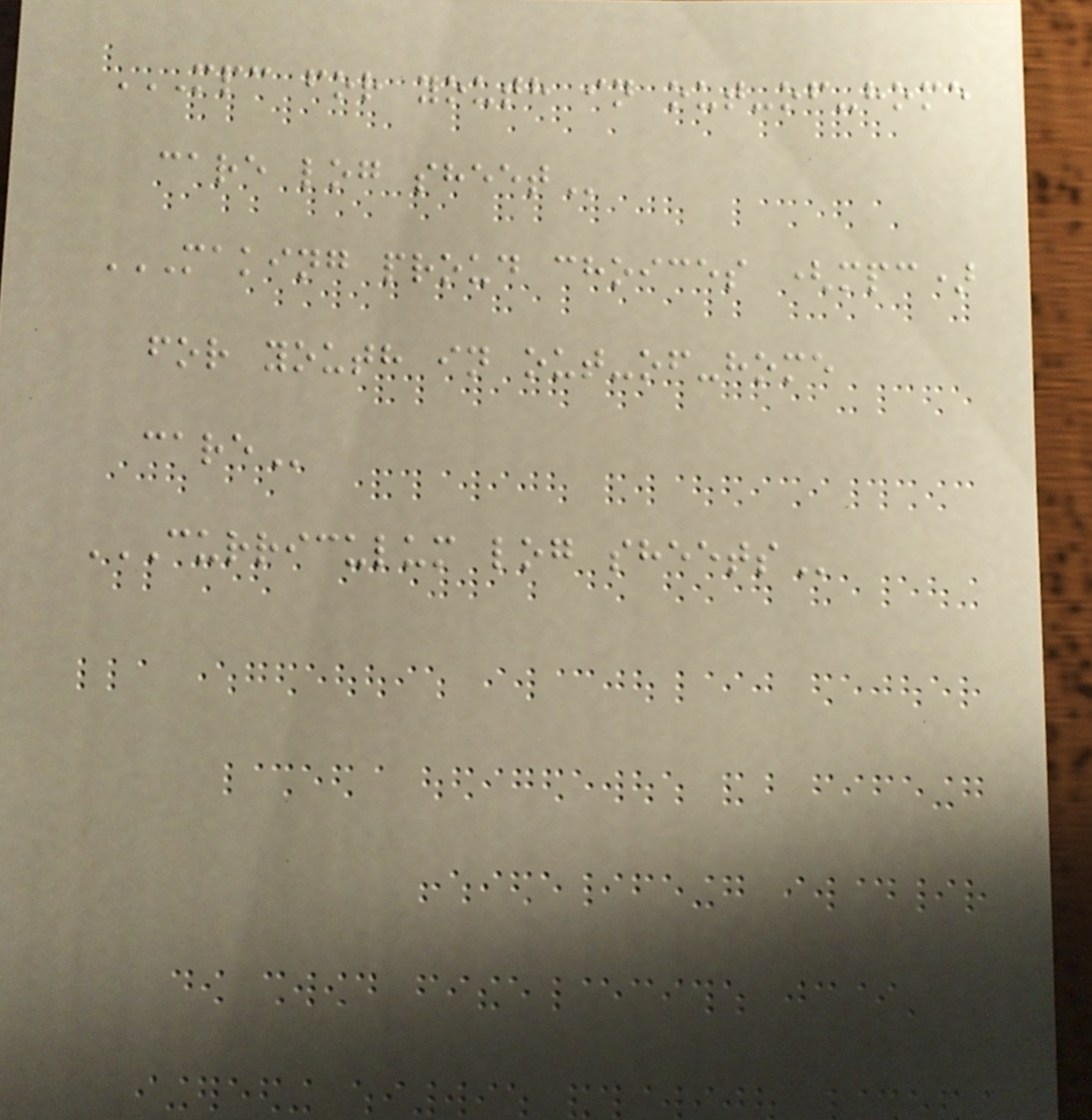MPC FOR YOUTH IN OUT-OF-HOME
CARE LOG SHEET
MAKING PROUD CHOICES (MPC)
FOR YOUTH IN OUT-OF-HOME
CARE
CURRICULUM LOG SHEETS
